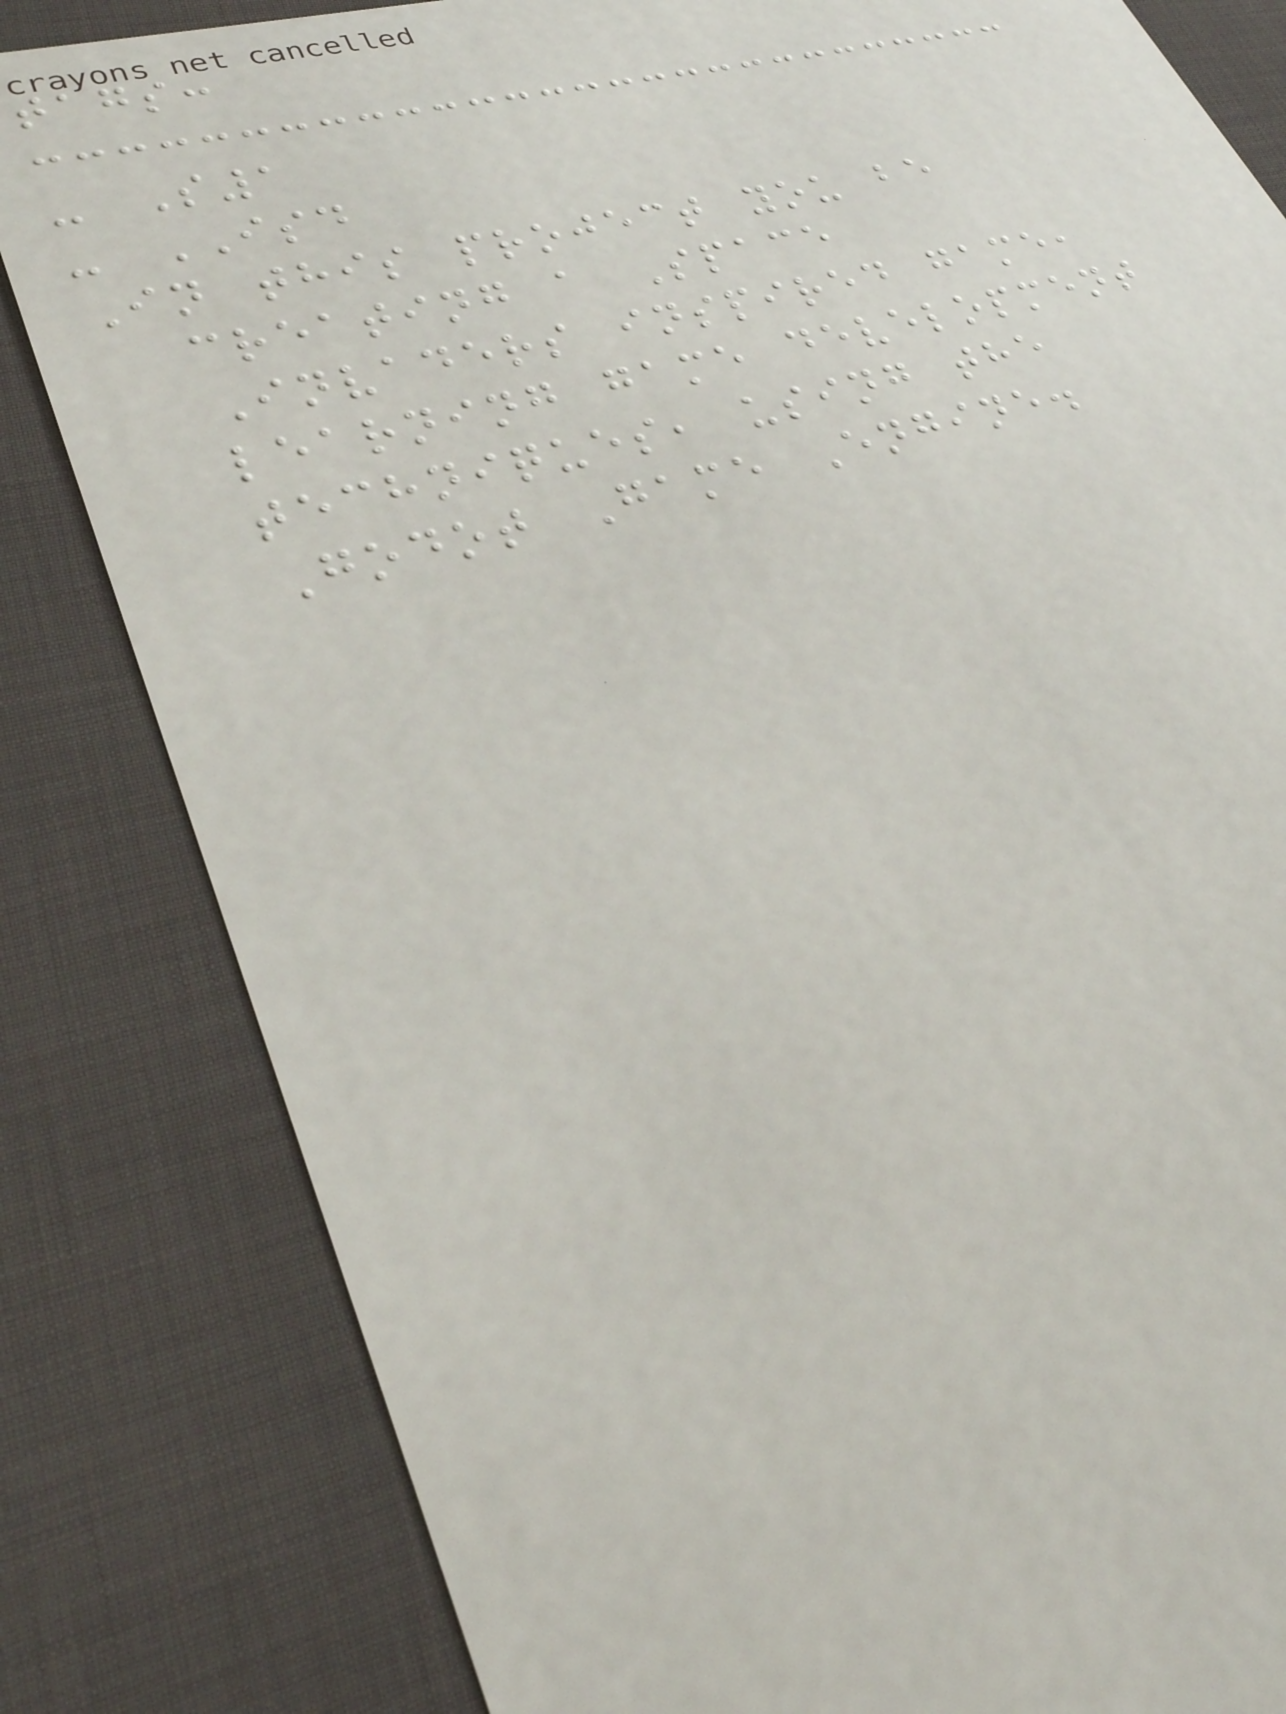tags:
- S1
- ISD
In this project you be
creating a Space
Invaders inspired game,
learning game development
techniques, using the
Godot Game Engine.
